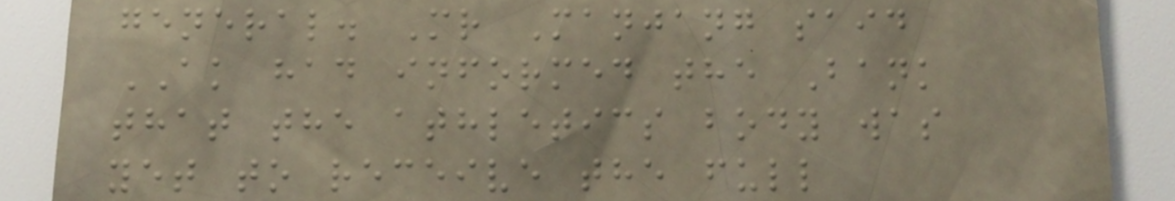general. Mr Manjang said
AK had informed the Bank
that the athletics body was
yet to receive the full
